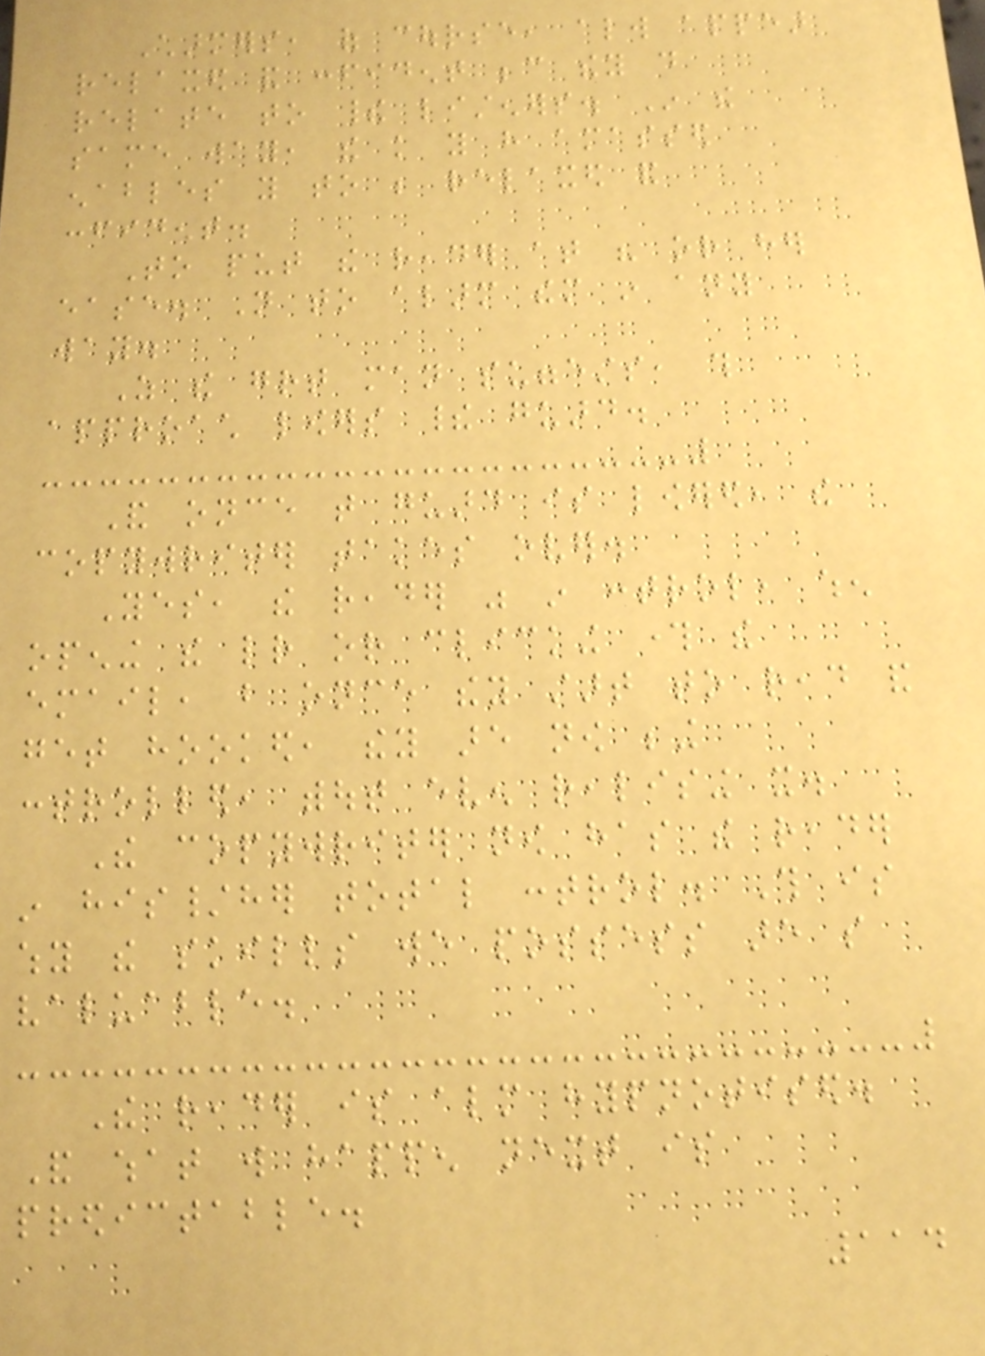Charmers, of course, always appear
relaxed and confident because they do
relate to their listeners. In the
same way, the knowledge you have amassed
enables you to be relaxed and
confident.
To put the reader at his or her
ease. Not to alarm them in any
way.
As the great man suggests, this
approach lowers their guard.
And once that guard is lowered, the
copywriter takes over.
Yes, the reader was in control, when
opening the letter or clicking through the
email, but once they start to read and
get hooked, they are now being
controlled, without even realising it.
The copywriter now has the reader
in his/her total control. This is
why the skills we possess are so
valuable.
The reader is almost hypnotised.
And what will happen next is
predictable.
114
